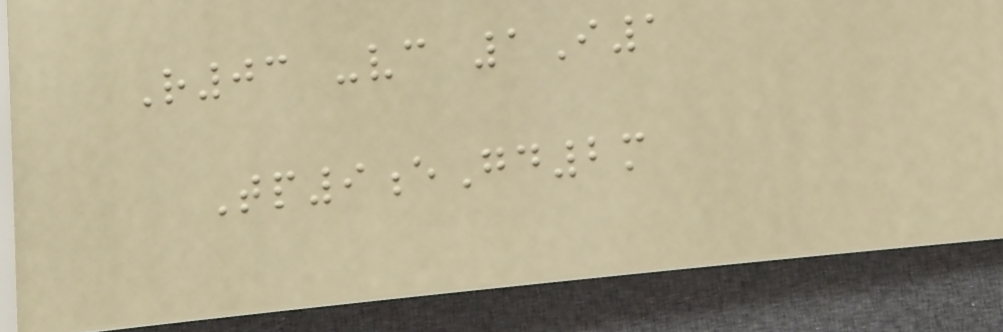R03 -vc 1I1
Tp9eGd2m
